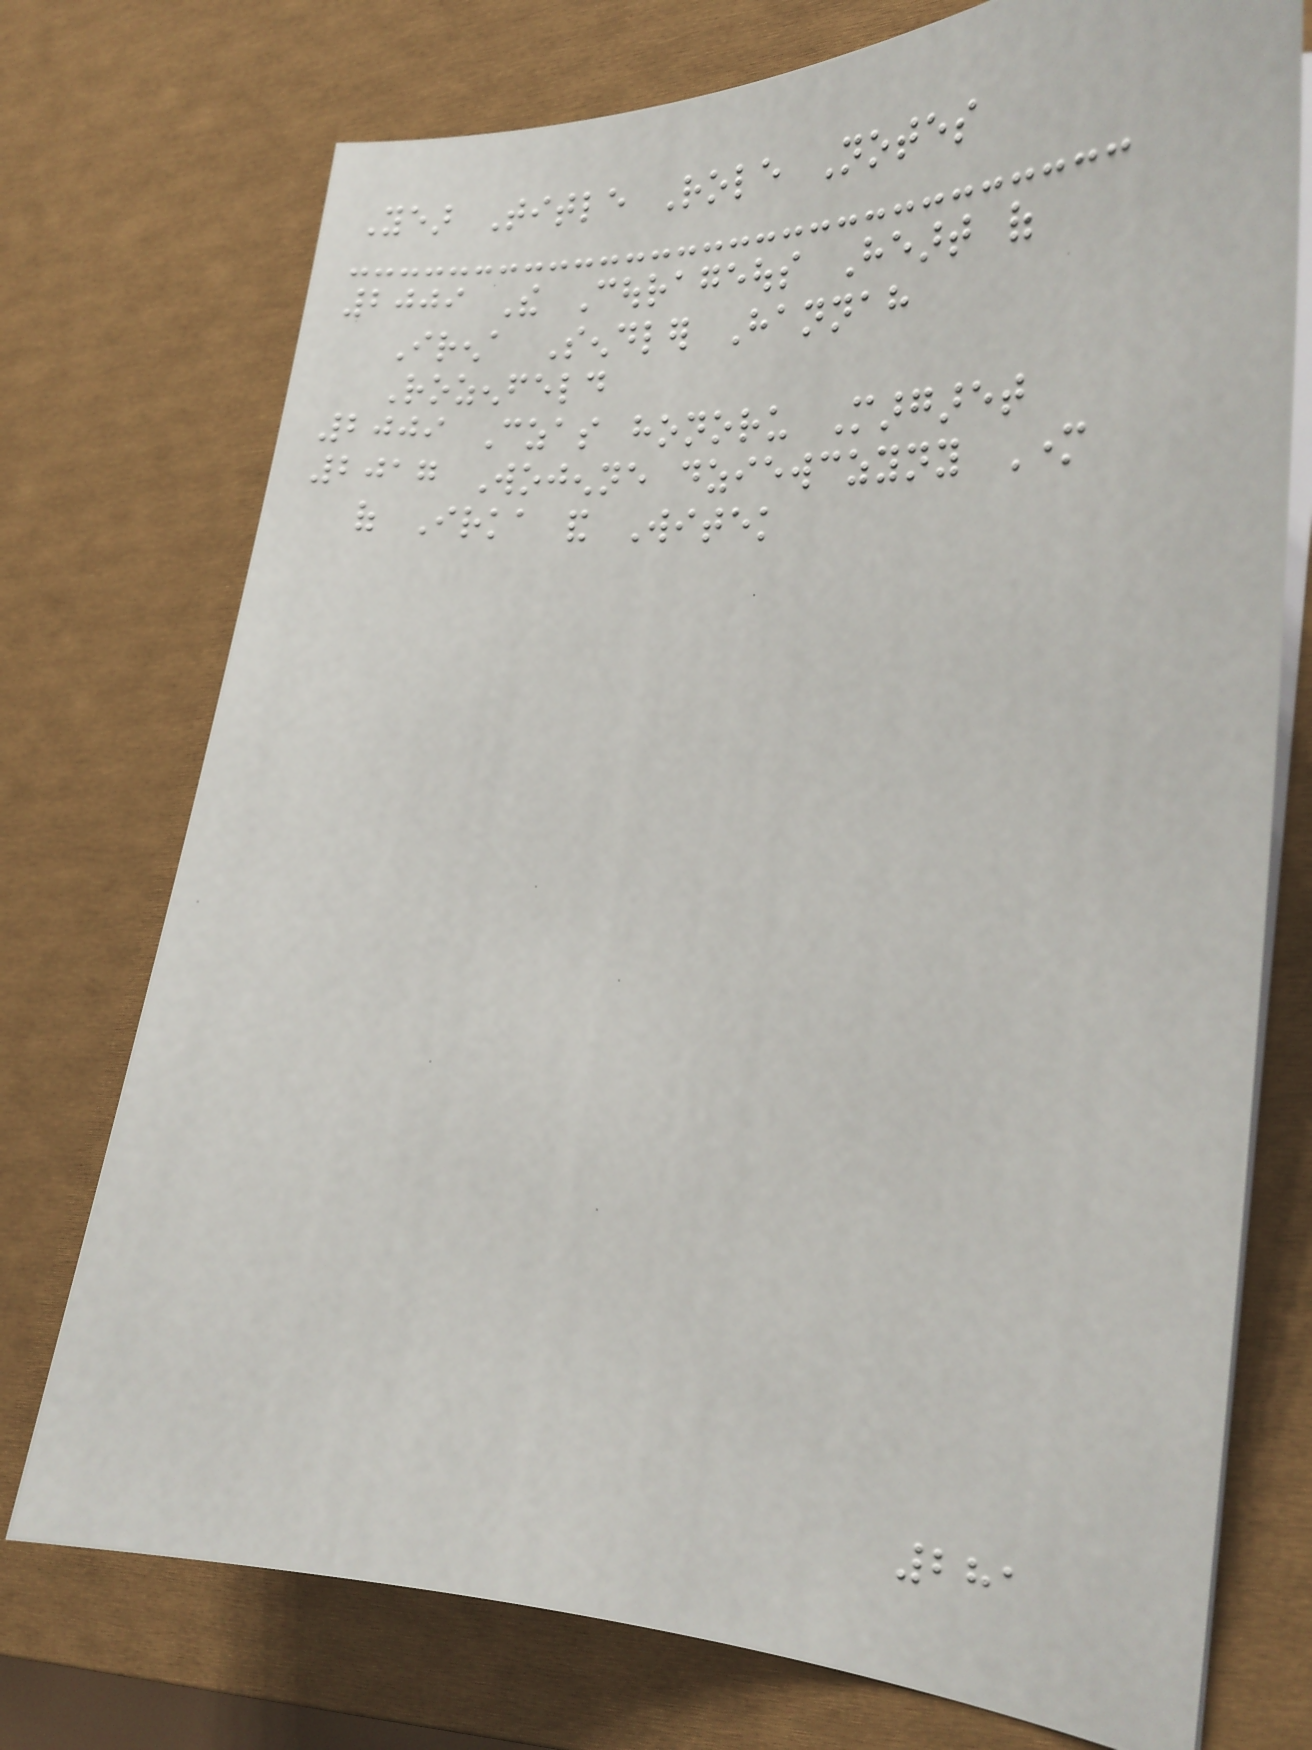Year Title Role Notes
2009 The Courageous Heart of
Irena Sendler Hannah
Rozenfeld
2009 Czas honoru Margaret
2017 Wojenne dziewczyny Mother
of Irka and Witek
281
